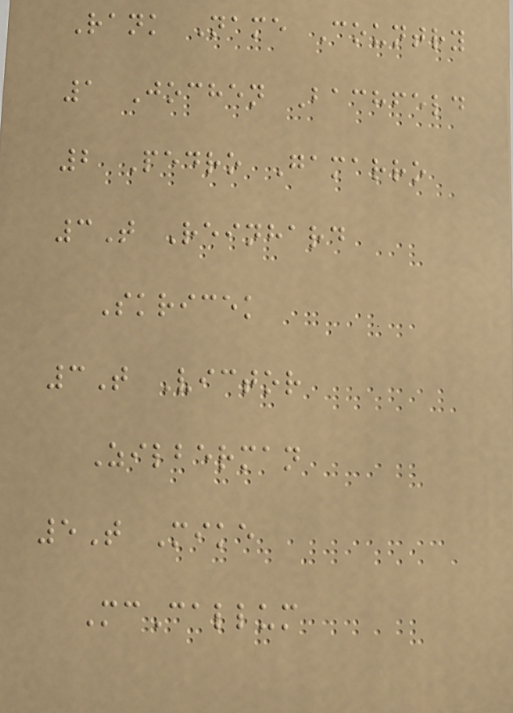Rank Name Country
1 Jochen Bachfeld
2 Pedro Gamarro
3T Reinhard
Skricek
3T Victor
Zilberman
5T Mike
McCallum
